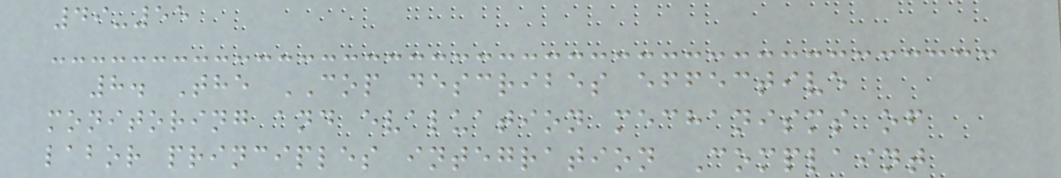49-55
8. The COP describes effective
monitoring and evaluation mechanisms of
labor principles integration Complaint
